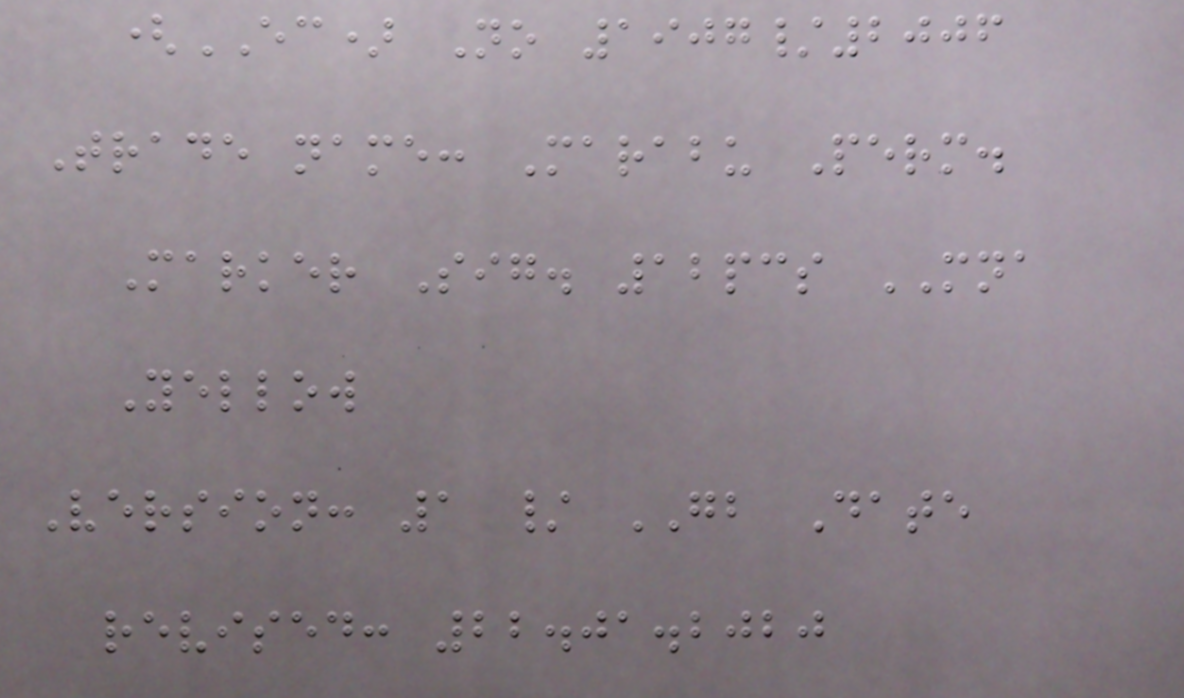(EC) No 1907/2006
Trade name: Marabu Perm.
Marker Sig. 12pcs MNA
Yellow
Version: 1 / GB Date
revised: 22.01.2020
